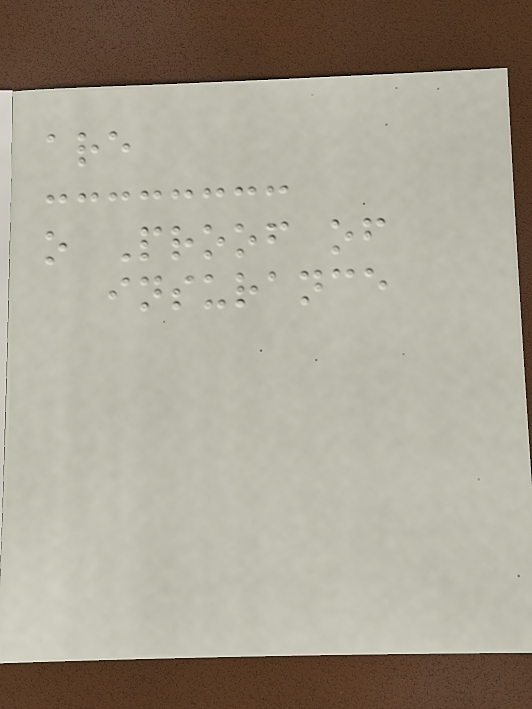are
o Proof of
insurance
